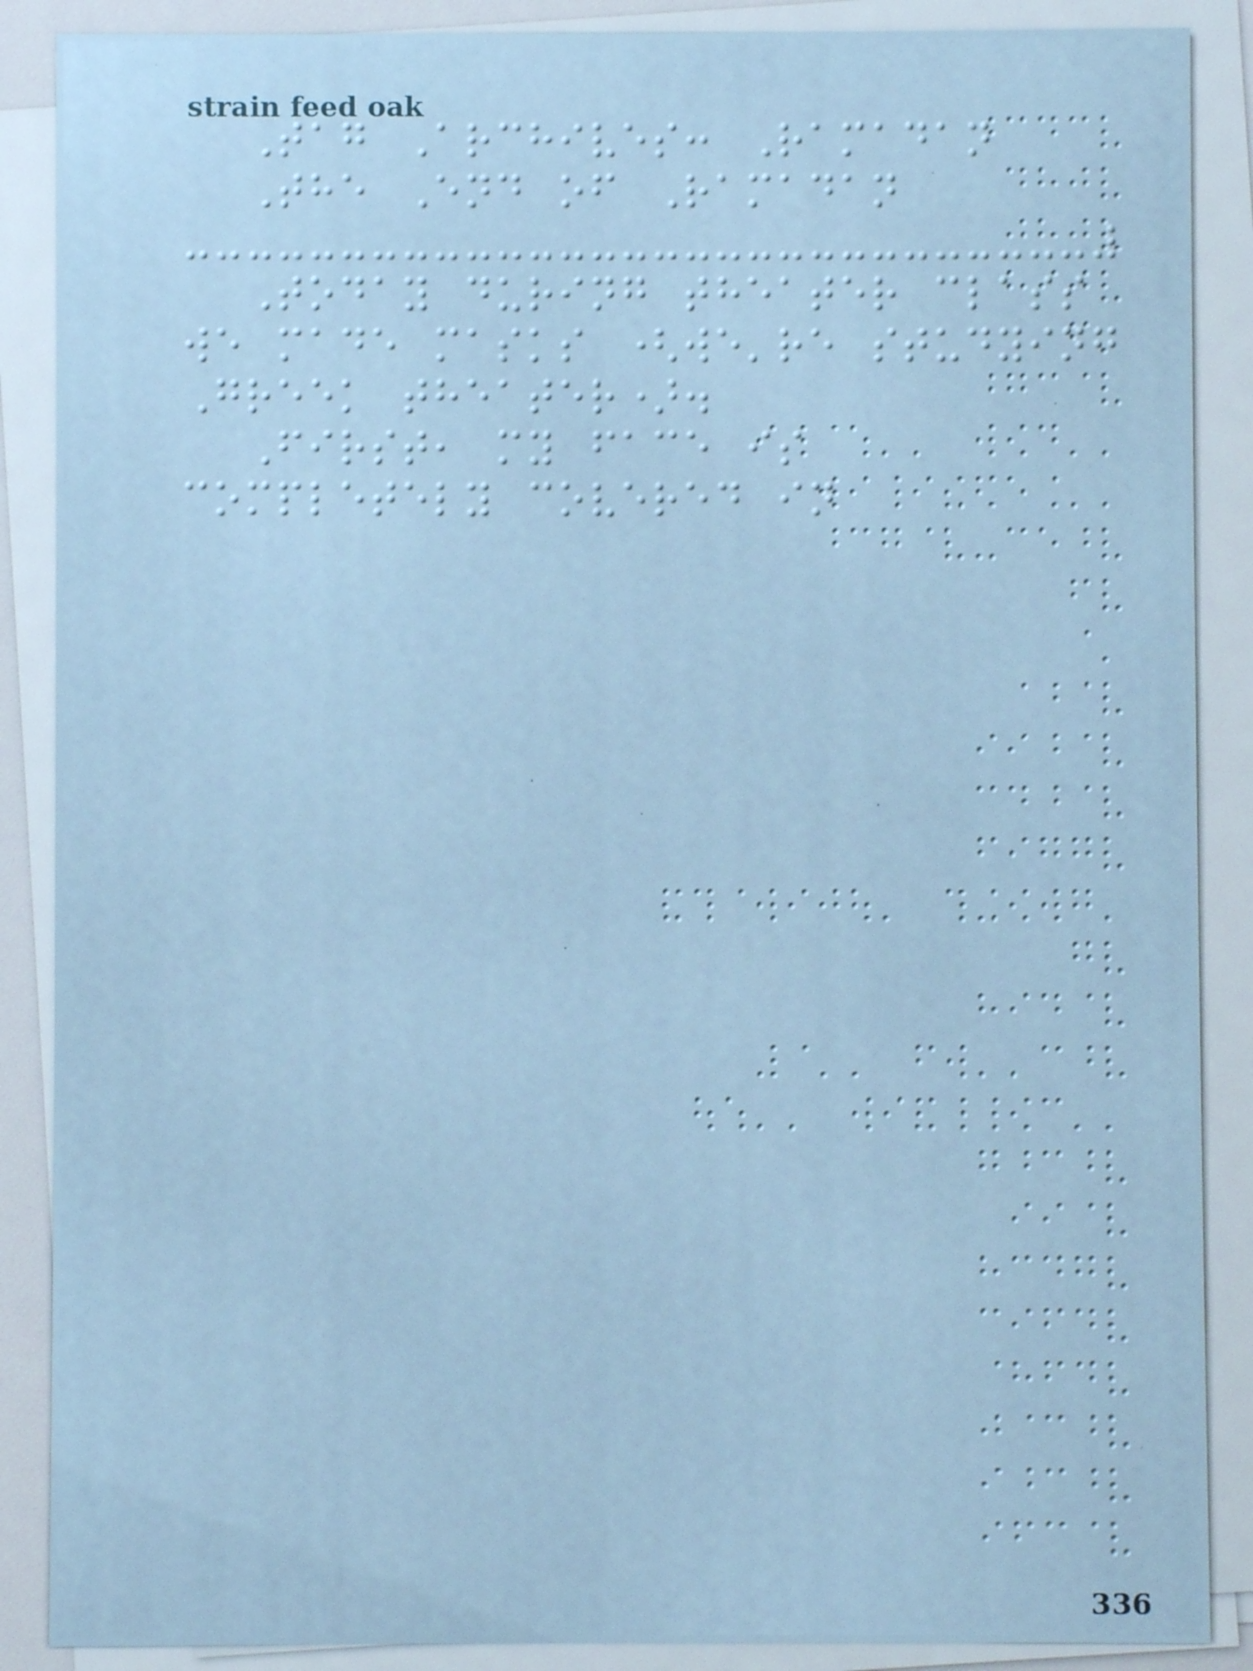Tag Archives: Ramadan
The End of Ramadan
Today during theater class
we made masks (we're studying
Greek theater).
First, my face is
completely covered in
